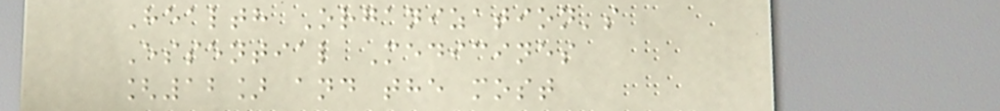Health Organization's
Essential Medicines
[12] and the most
